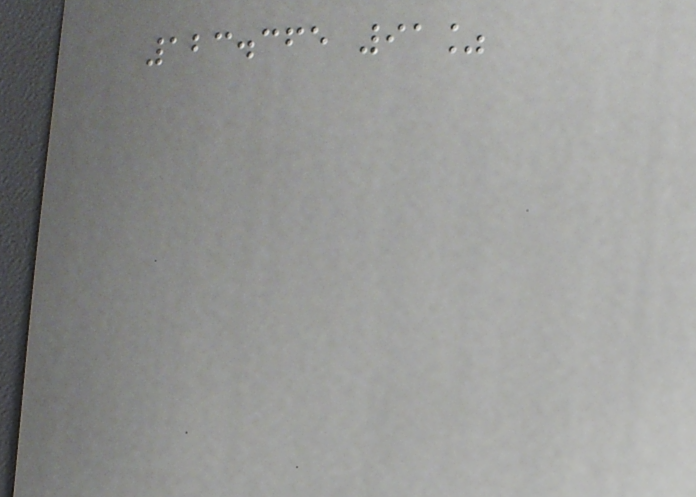123.365 91%
